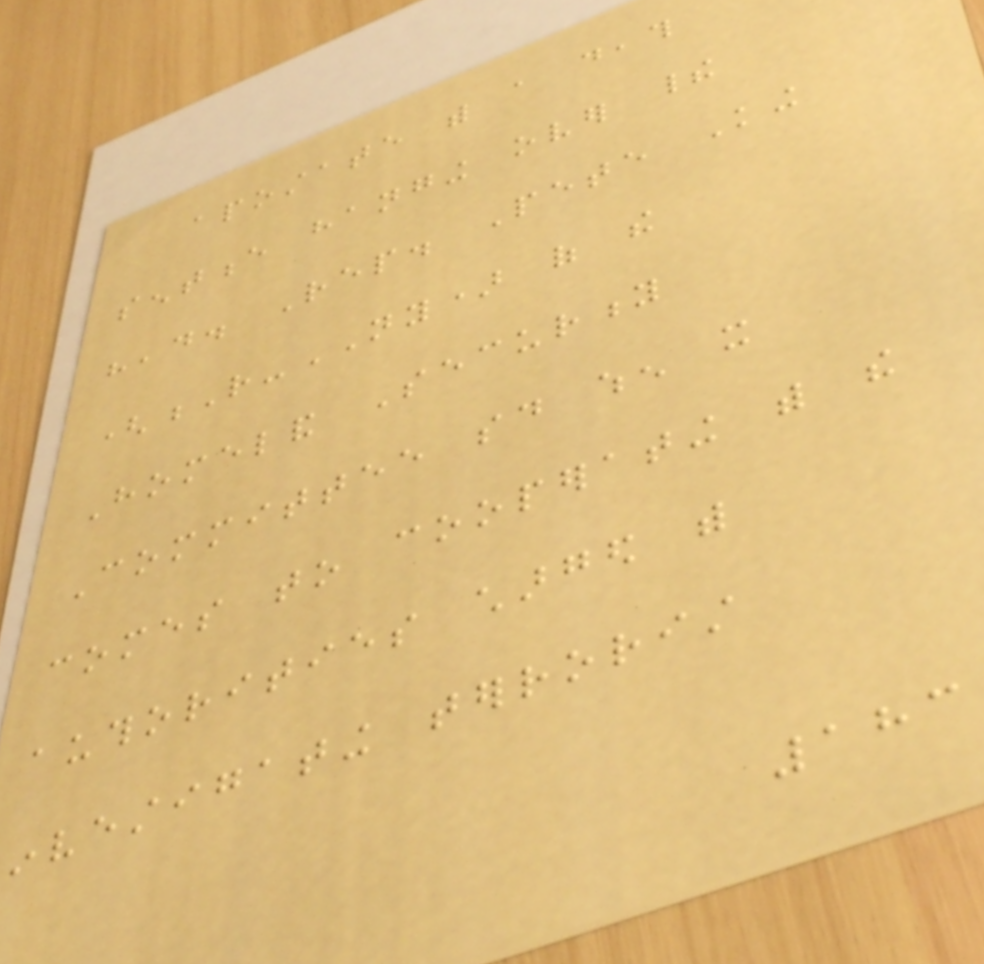apostate with a death
sentence hanging over their
head. Rep. Pete King
(R-NY) of the
Homeland Security
Committee said when it
comes to cooperating with the
authorities charged with
investigating terrorist
183
